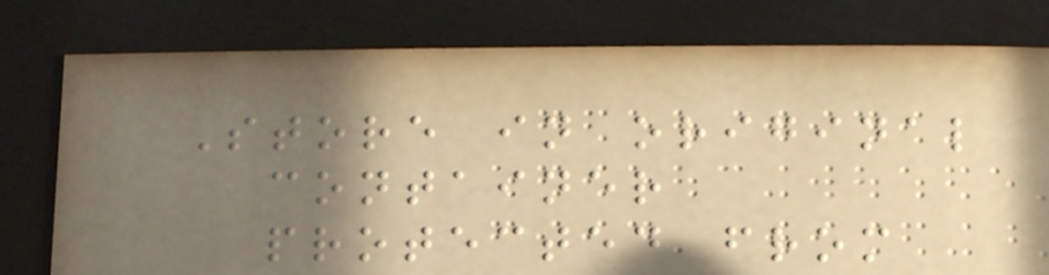Store in original
container
protected from
